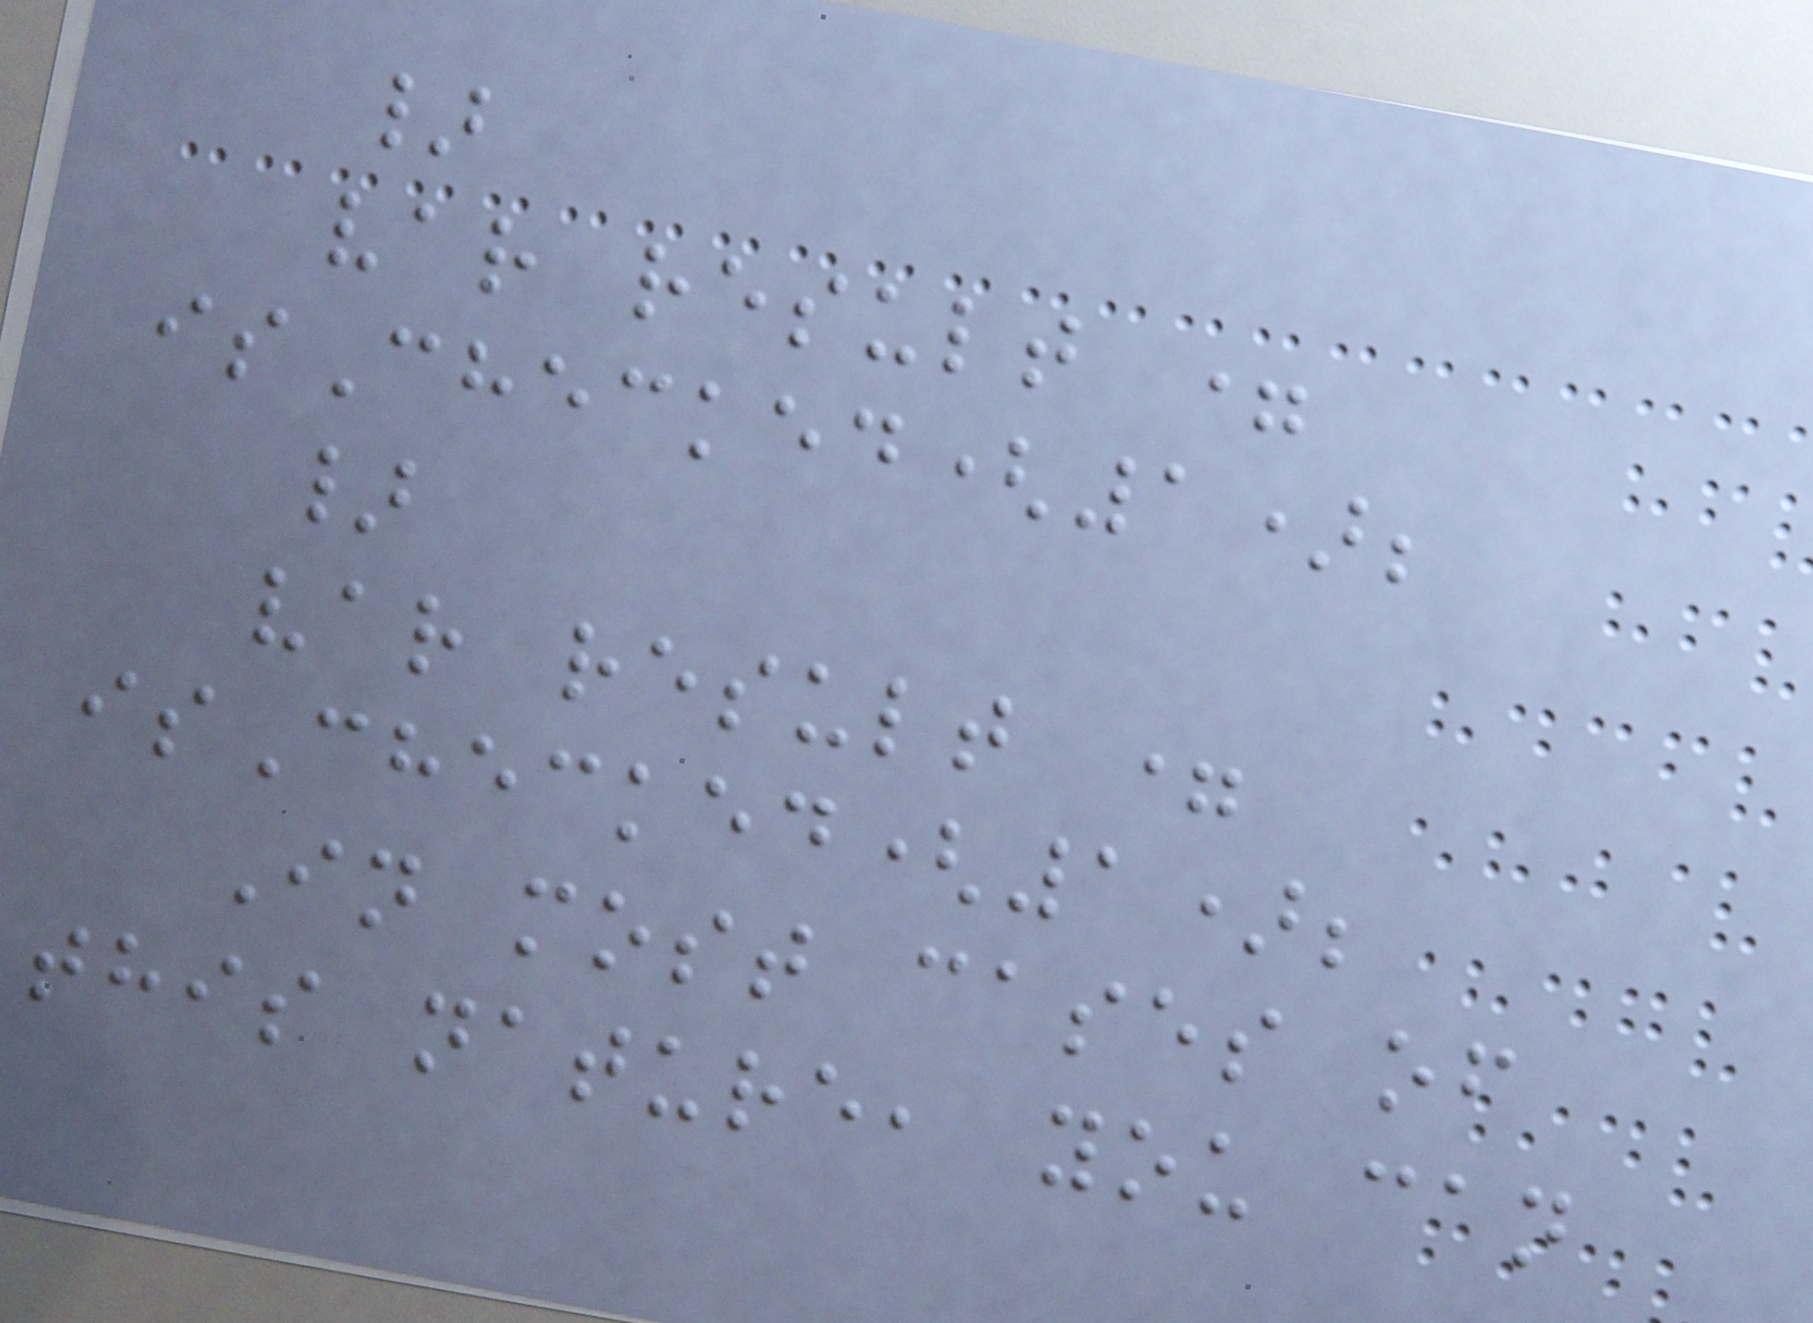}
var result =
isChecked(1);
}
var result =
isChecked(1);
In most cases of
this nature, you can
